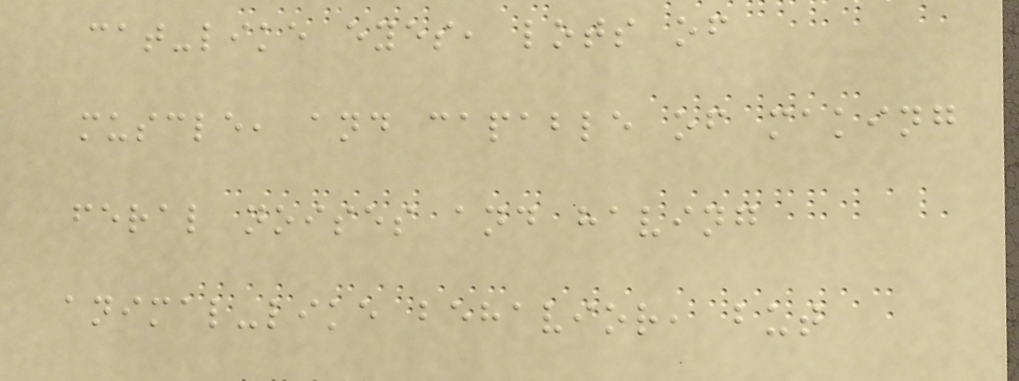cat-like eyes, lots of
muscle, and capable of making
feral noises and having
animal-like behavior, but
